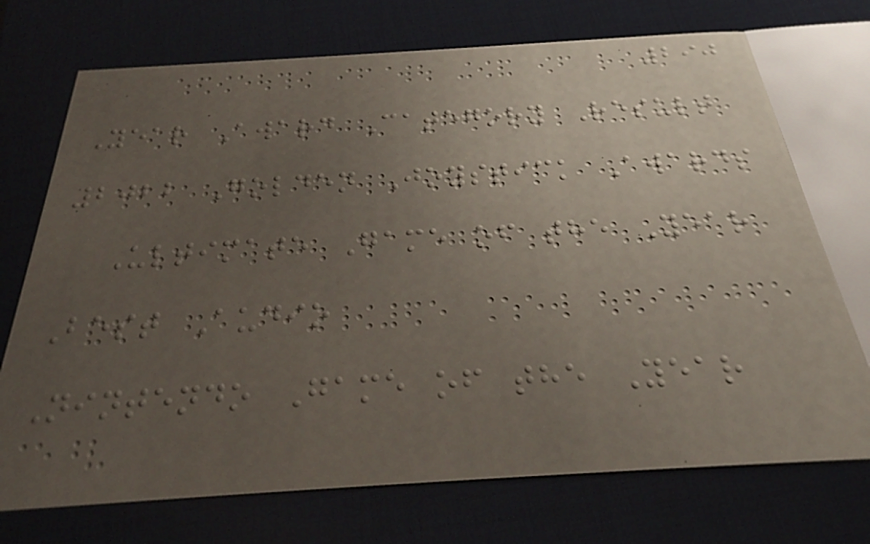290
Year Award Category Result
2022 Golden Joystick Awards
Ultimate Game of the Year
Best Audio
Nintendo Game of the Year
